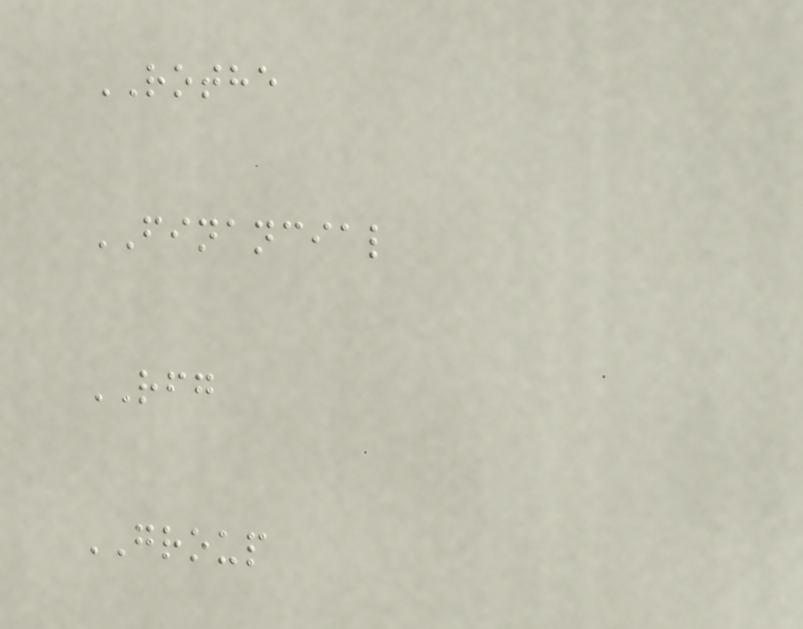ROTHE
FINANCIAL
RFG
GROUP
